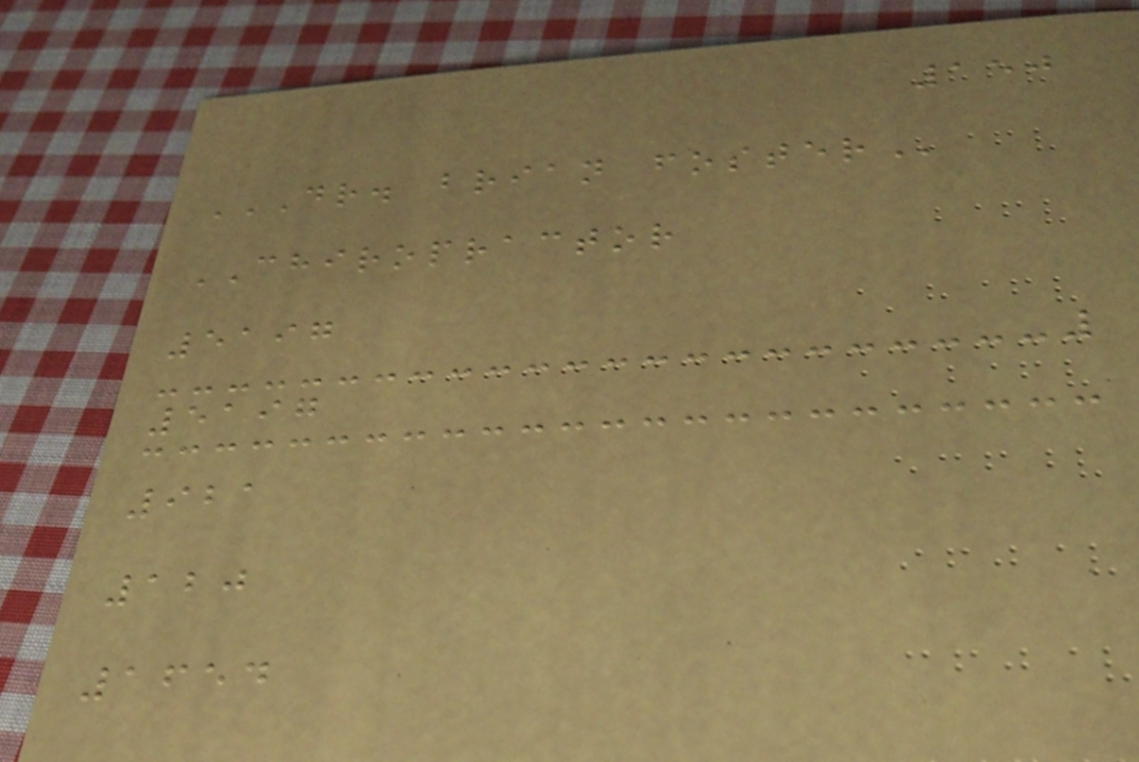150
DR. BRIAN FOSTER
CHIROPRACTOR
5197
5197
921
120
1654
